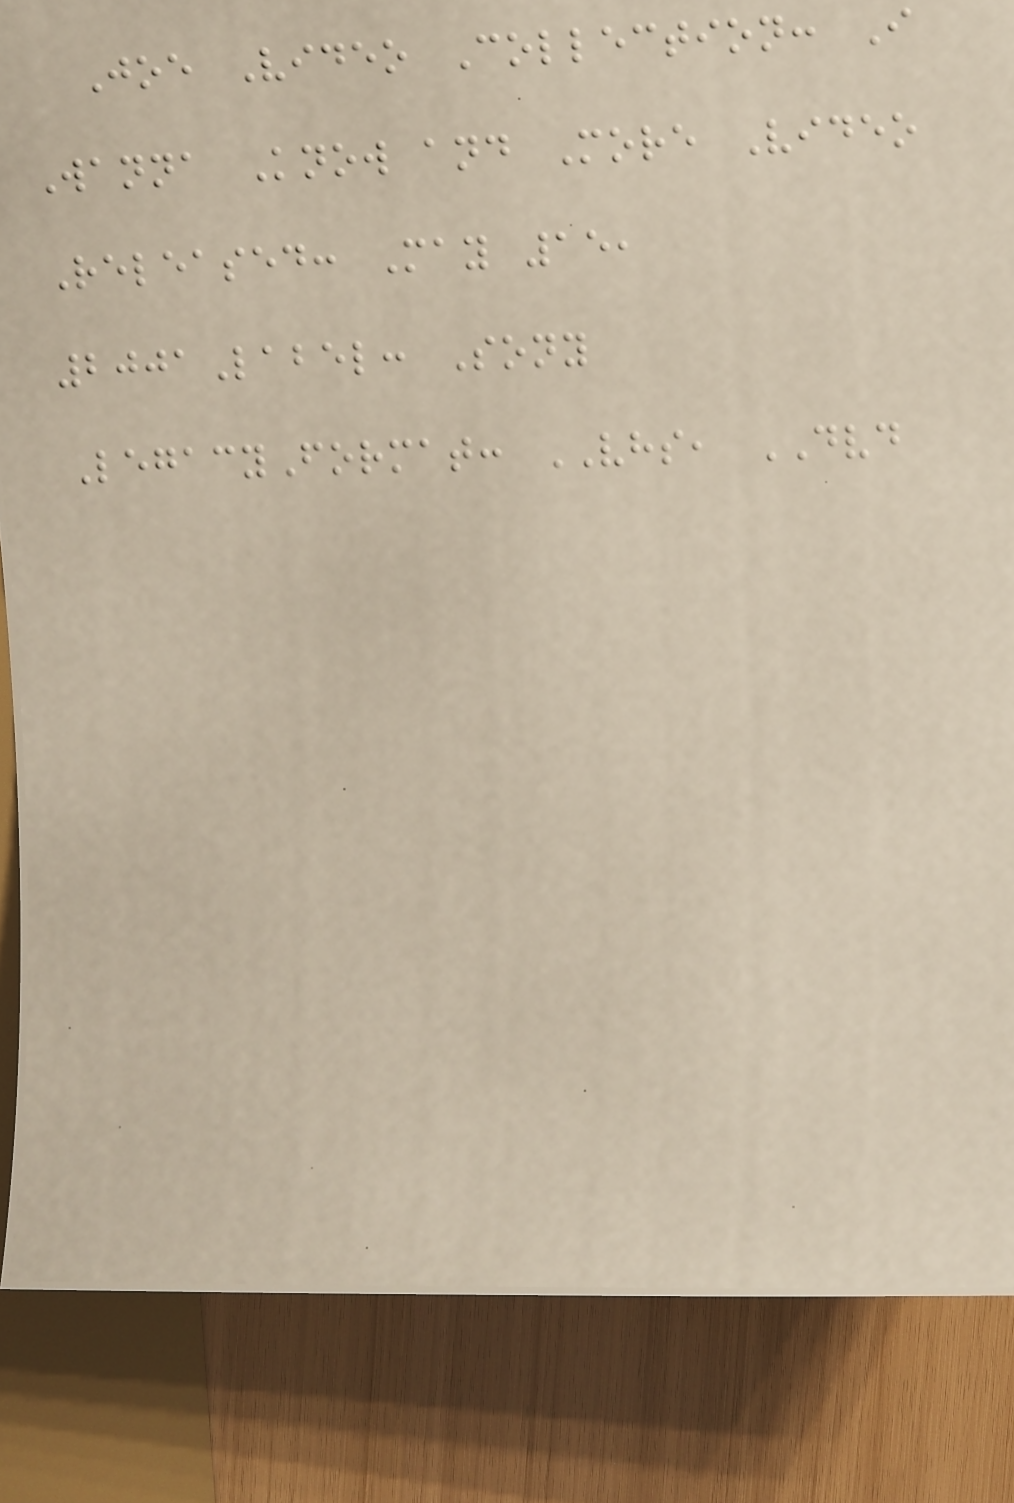Joe Video Collection: I
Wanna Know and More Video
Released: May 15,
2001Label: Sony
LegacyFormat: VHS, DVD
